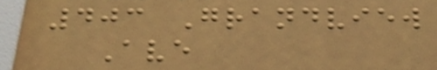403 Grandview
Ave
